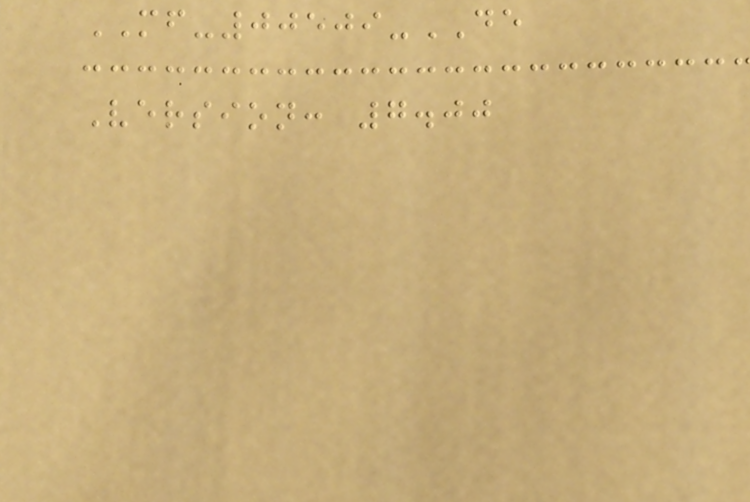MF-00509-DE
Version: 7.00
